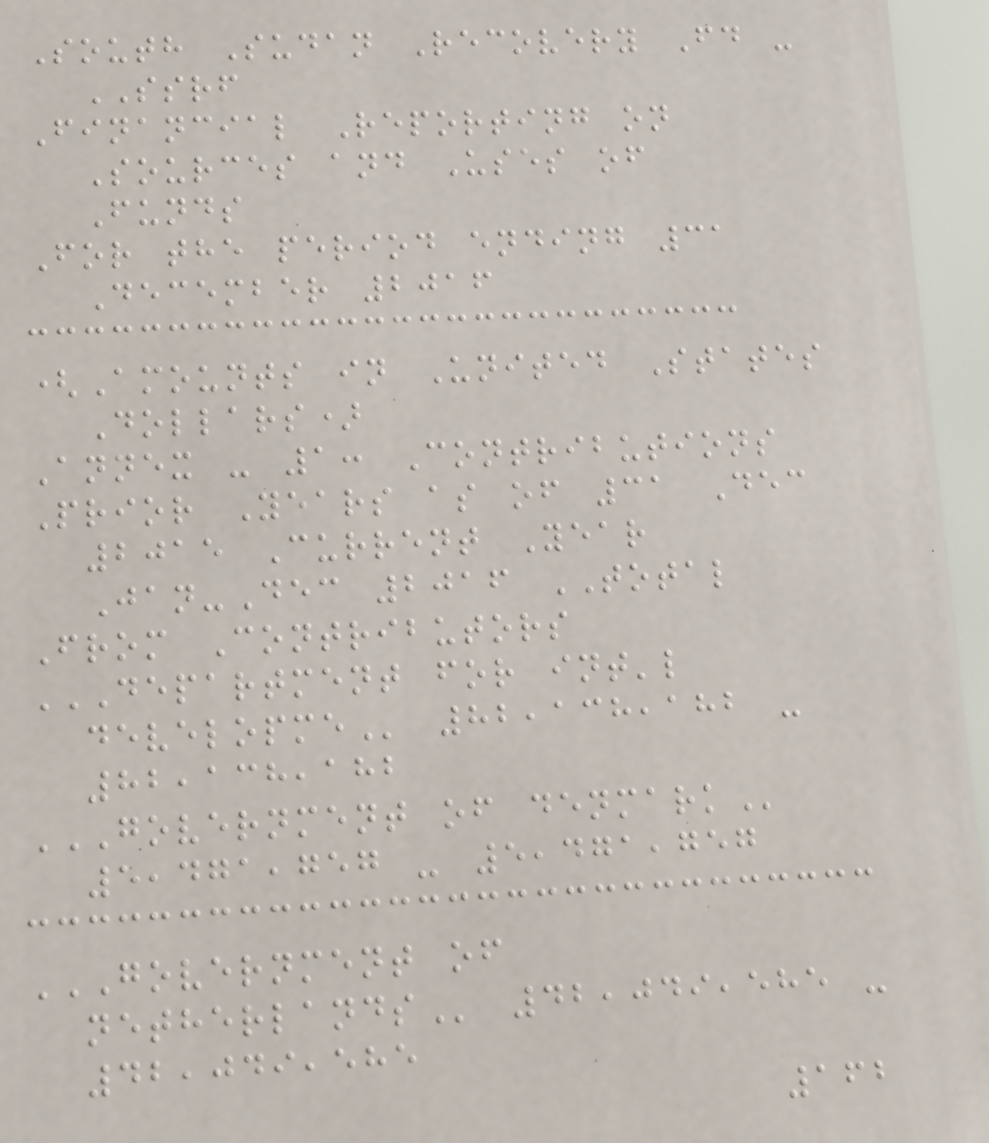South Sudan Recovery Fd -
SSRF
Financial Reporting on
Sources and Uses of
Funds
For the period ending 31
December 2016
(Amounts in United States
Dollars)
Annex - 1: Contributions
Prior Years as of 31 Dec
2015 Current Year
Jan-Dec 2016 TOTAL
From Contributors
DEPARTMENT FOR INT'L
DEVELOPME 82,138,182 -
82,138,182
GOVERNMENT OF DENMARK
5,471,757 - 5,471,757
GOVERNMENT OF
NETHERLANDS 42,049,585 -
42,049,585
162
